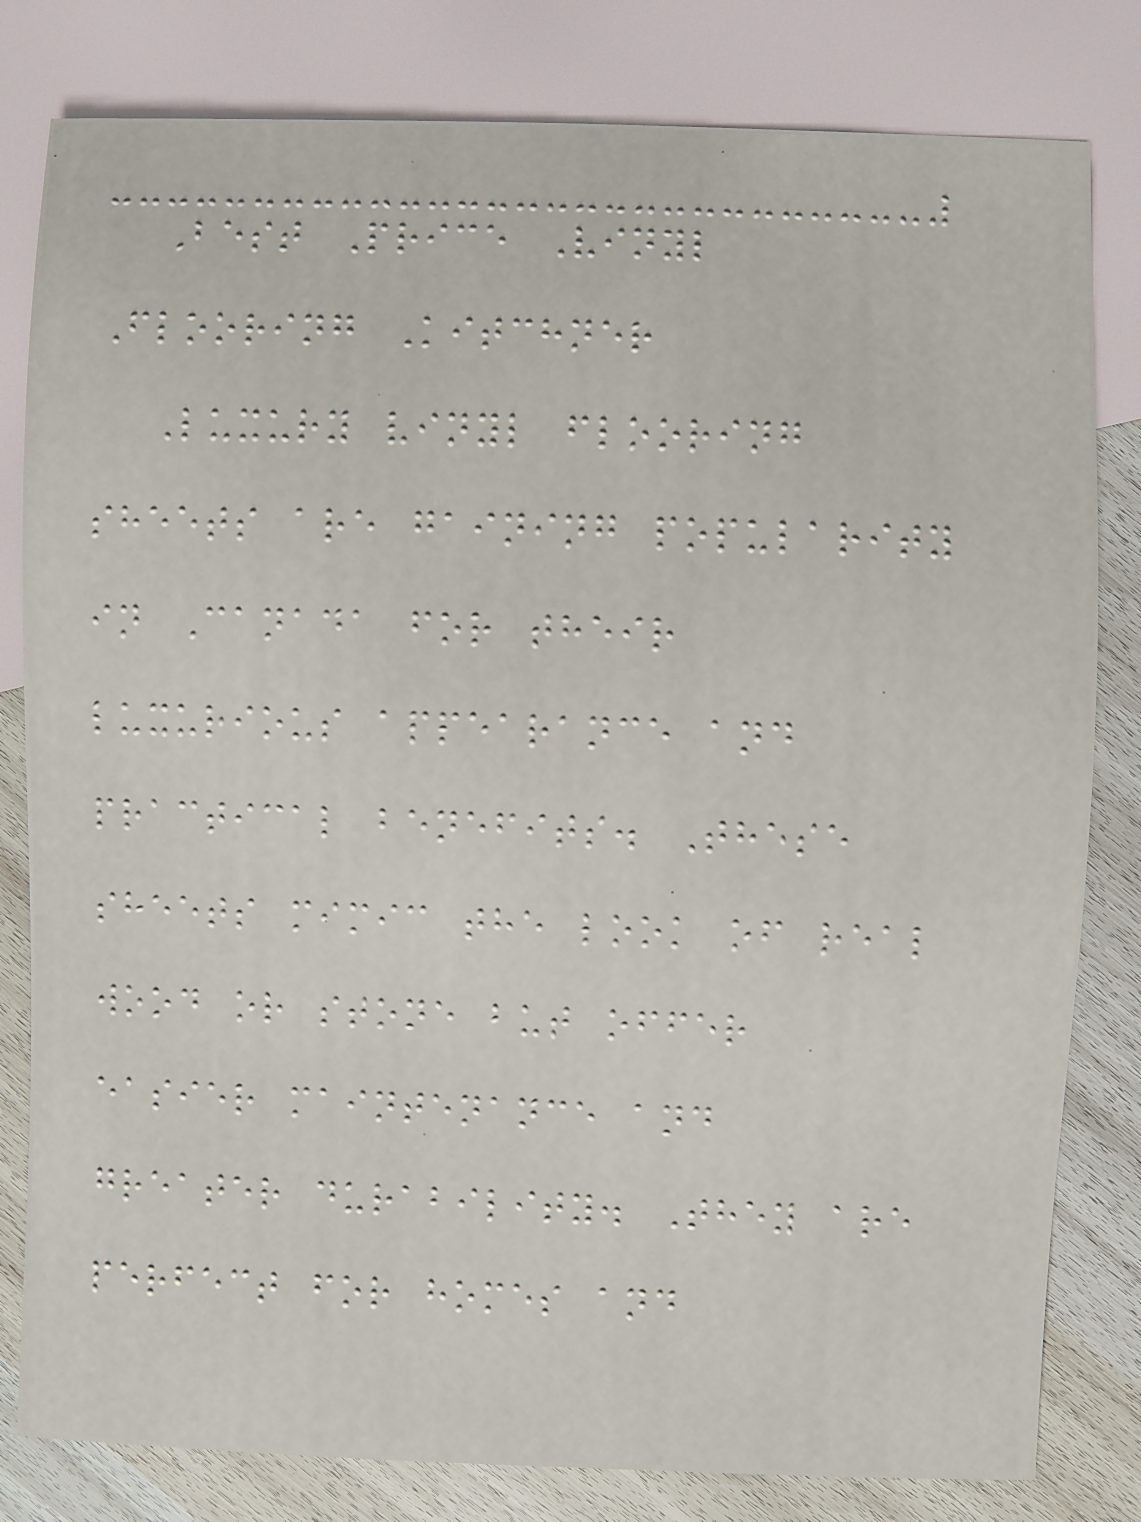Best Price Vinyl
Flooring Kitchner
Luxury vinyl flooring
sheets are gaining popularity
in Canada for their
luxurious appearance and
practical benefits. These
sheets mimic the look of real
wood or stone but offer
easier maintenance and
greater durability. They are
perfect for homes and
